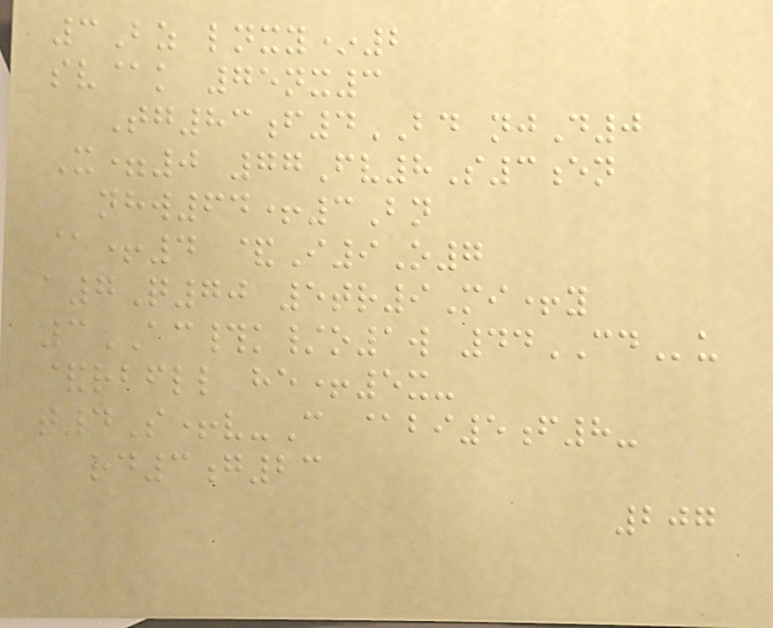3Bz lnxy*2
sv@k 75nx3
Tg83f4BD njD0
X=0 77Fv8S3en
nhw64+3Bn
@+4 &I9O7
a7Q70 5tr9Mi+y
3AC#k/o1w 44CDu
&rbfll he+5x-
t4S+v-C @bi5f8-
rd3g23
207
